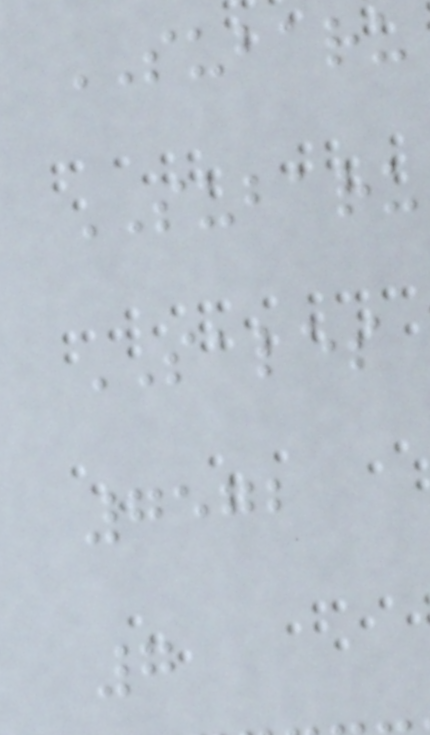SUBARU
SUBARU
SALES
7572
7
